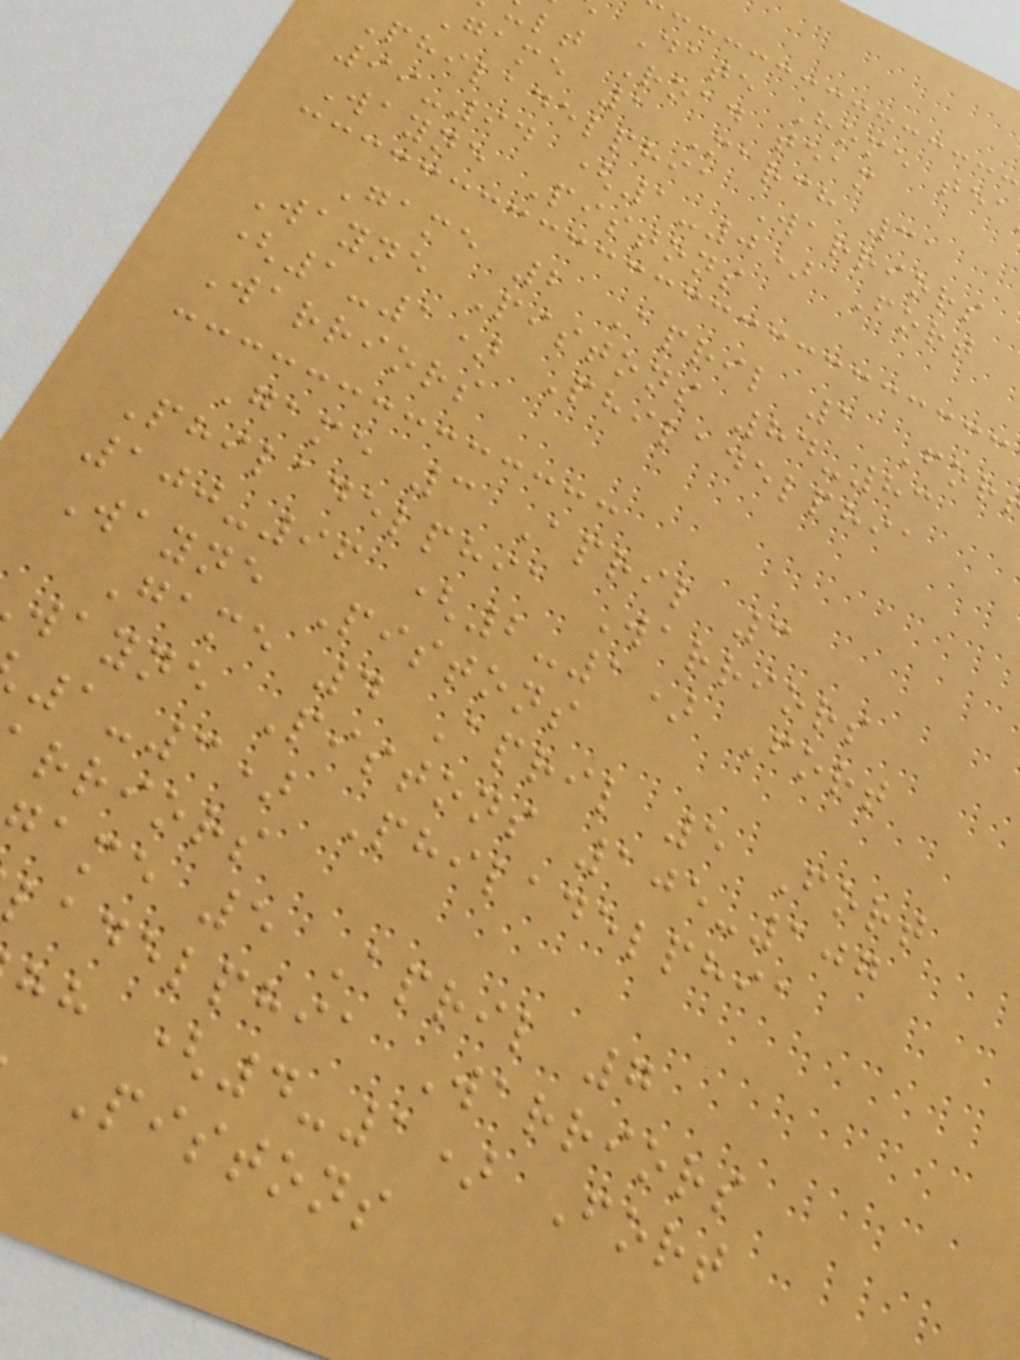Date Home tea
lt Road team
Game 1 March 31
Philadelphia Warriors
99-94 (1-0) Fort
Wayne Pistons
Game 2 April 1 For
Wayne Pistons 84-83
(1-1) Philadelphia
Warriors
Game 3 April 3
Philadelphia Warriors
100-96 (2-1) Fort
Wayne Pistons
Game 4 April 5 Fort
wayne Pistons 105-107
1-3) Philadelphia
rriors
ame 5 April 7
ladelphia Warriors
hh (4-1) Fort
Pistons
